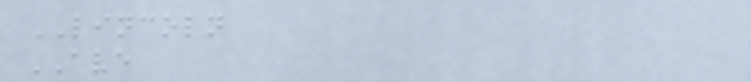LINCOLN
AVE
